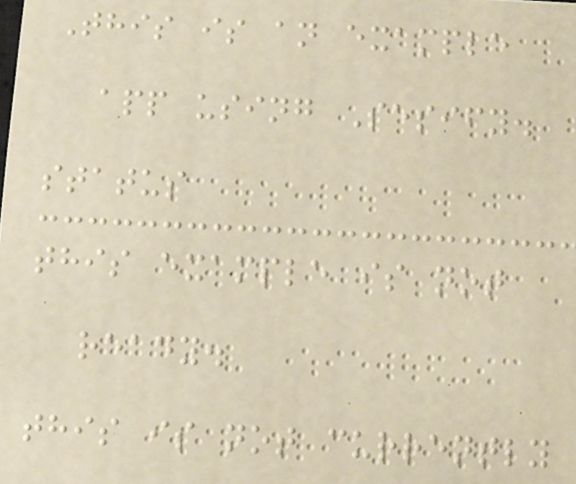This is an example
app using Sesify.
status
this example is not
ready.
this is not currently
